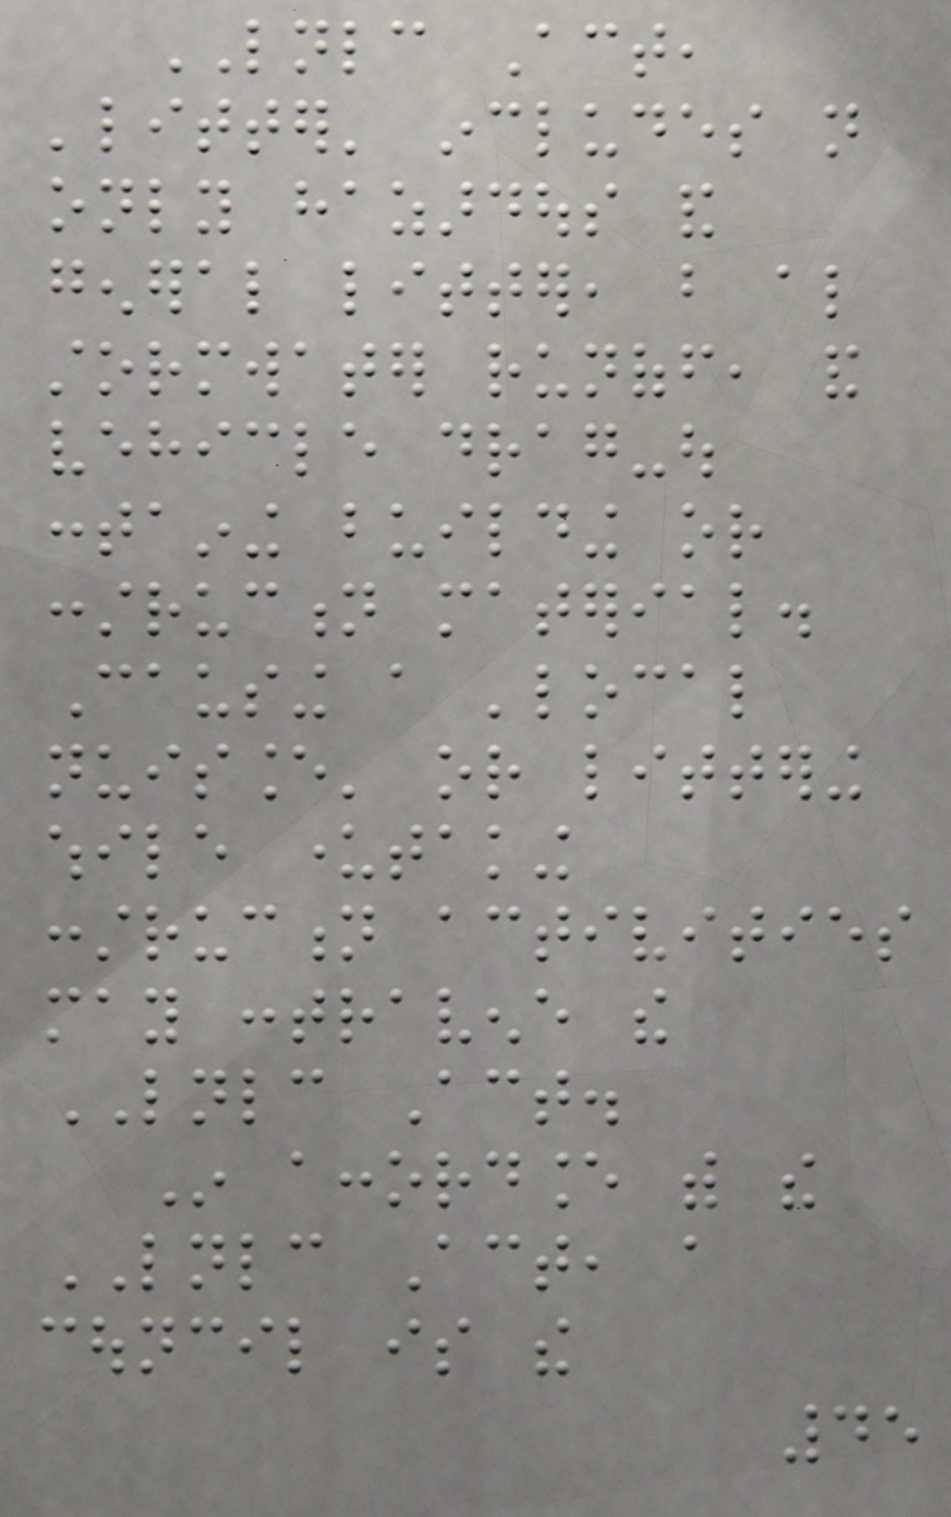LNLC Act,
'litter' includes not
only hazardous and
general litter, but also
stormwater runoff, and
vehicle drag-out
containing building or
construction material.
Causing a 'local
nuisance' or littering
while undertaking
construction activities
may contravene the
LNLC Act.
In accordance with the
LNLC Act, a
council is the
45
